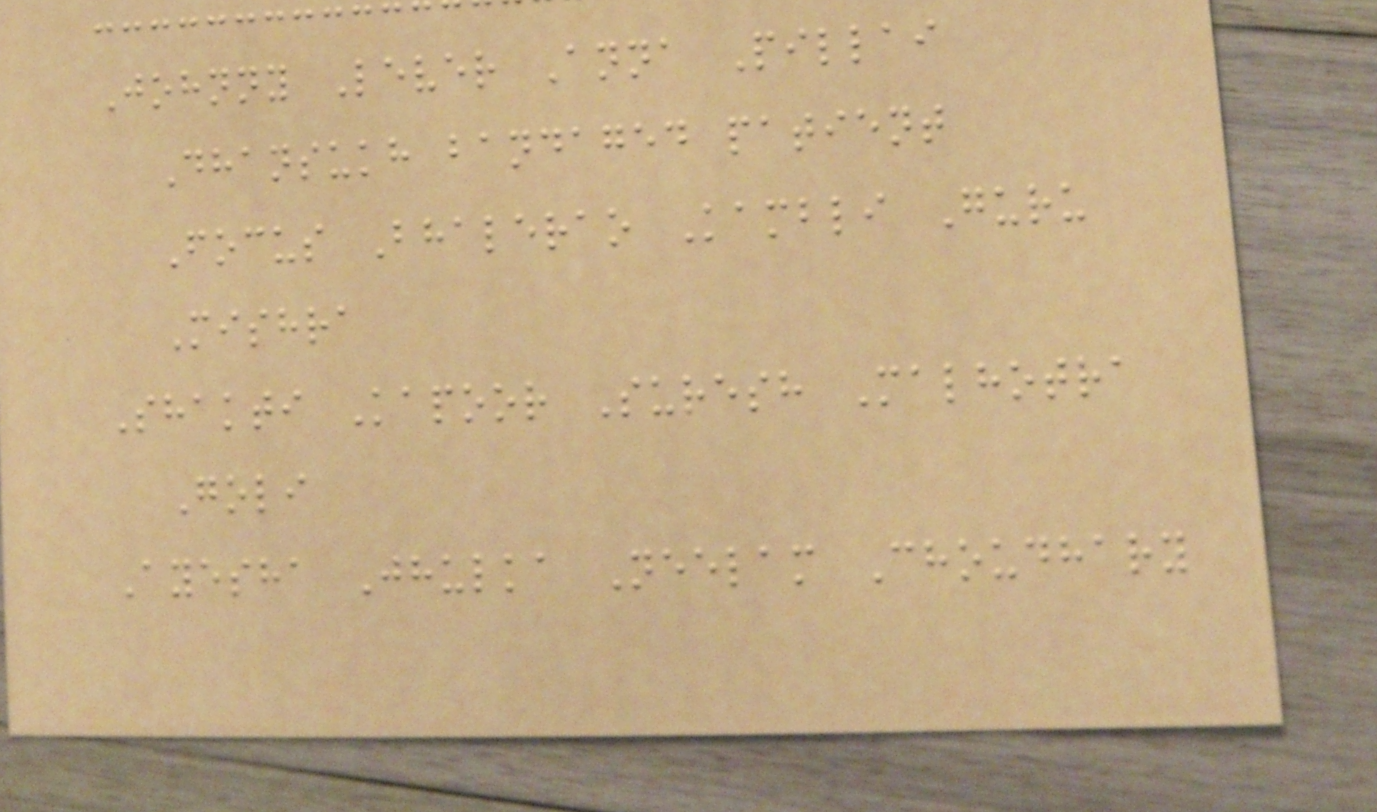Johnny Lever Anna Pillai
Dhansukh bandaged patient
Focus Bhalerao Kambli Guru
Mishra
Shakti Kapoor Suresh Malhotra
Goli
Ayesha Jhulka Neelam Choudhary
